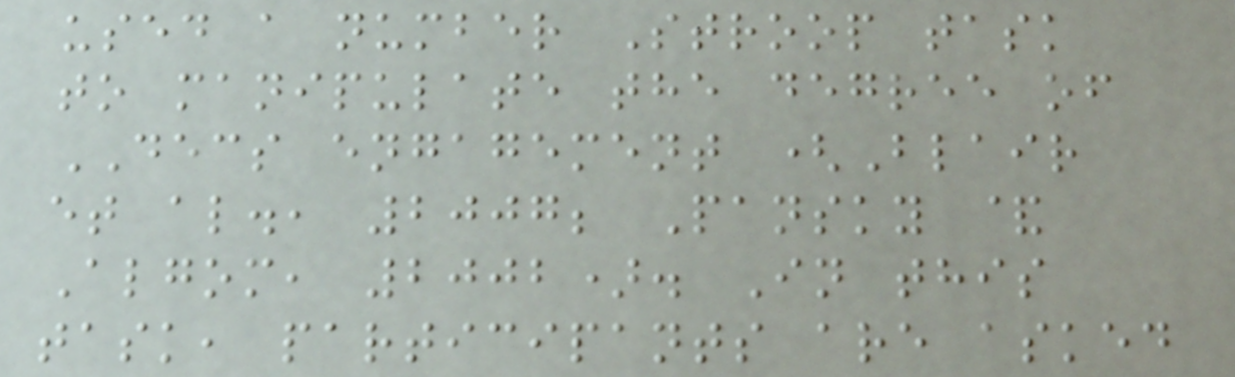used a number Stroop task
to manipulate the degree of
DECS engagement (Blair
et al., 2007; Pansky &
Algom, 2002). In this
task, participants are asked
